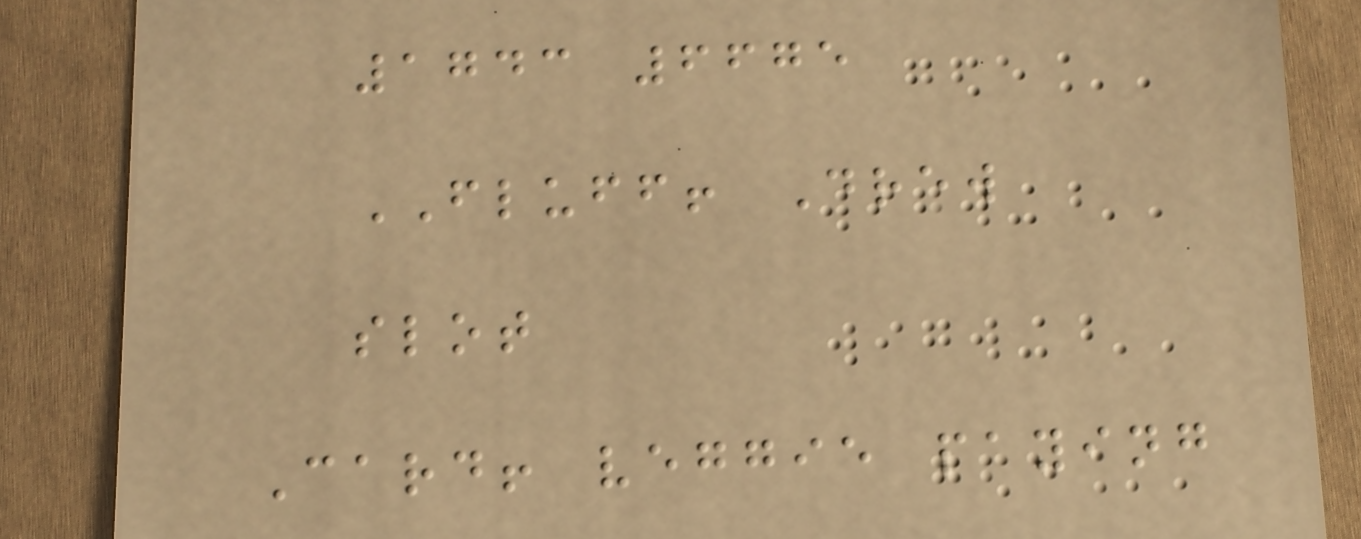1743 6675
FLUFF! Drew
slot
Card! veggie paying
